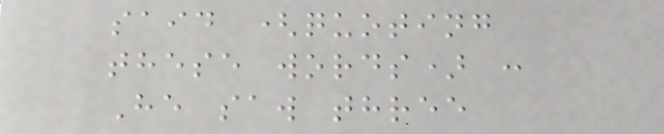said (quoting
these words) :
He saw three
